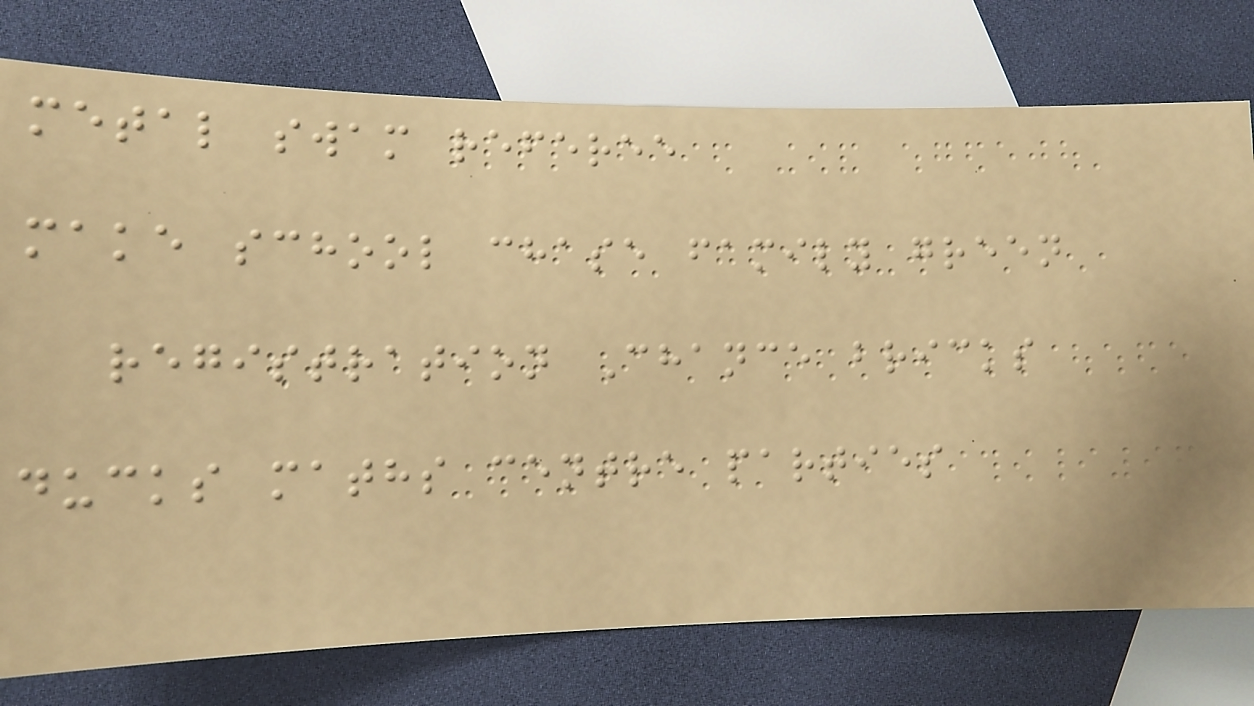metal swam referee
make school chase family green
registration Chance bricks
ducks maths centre parties
